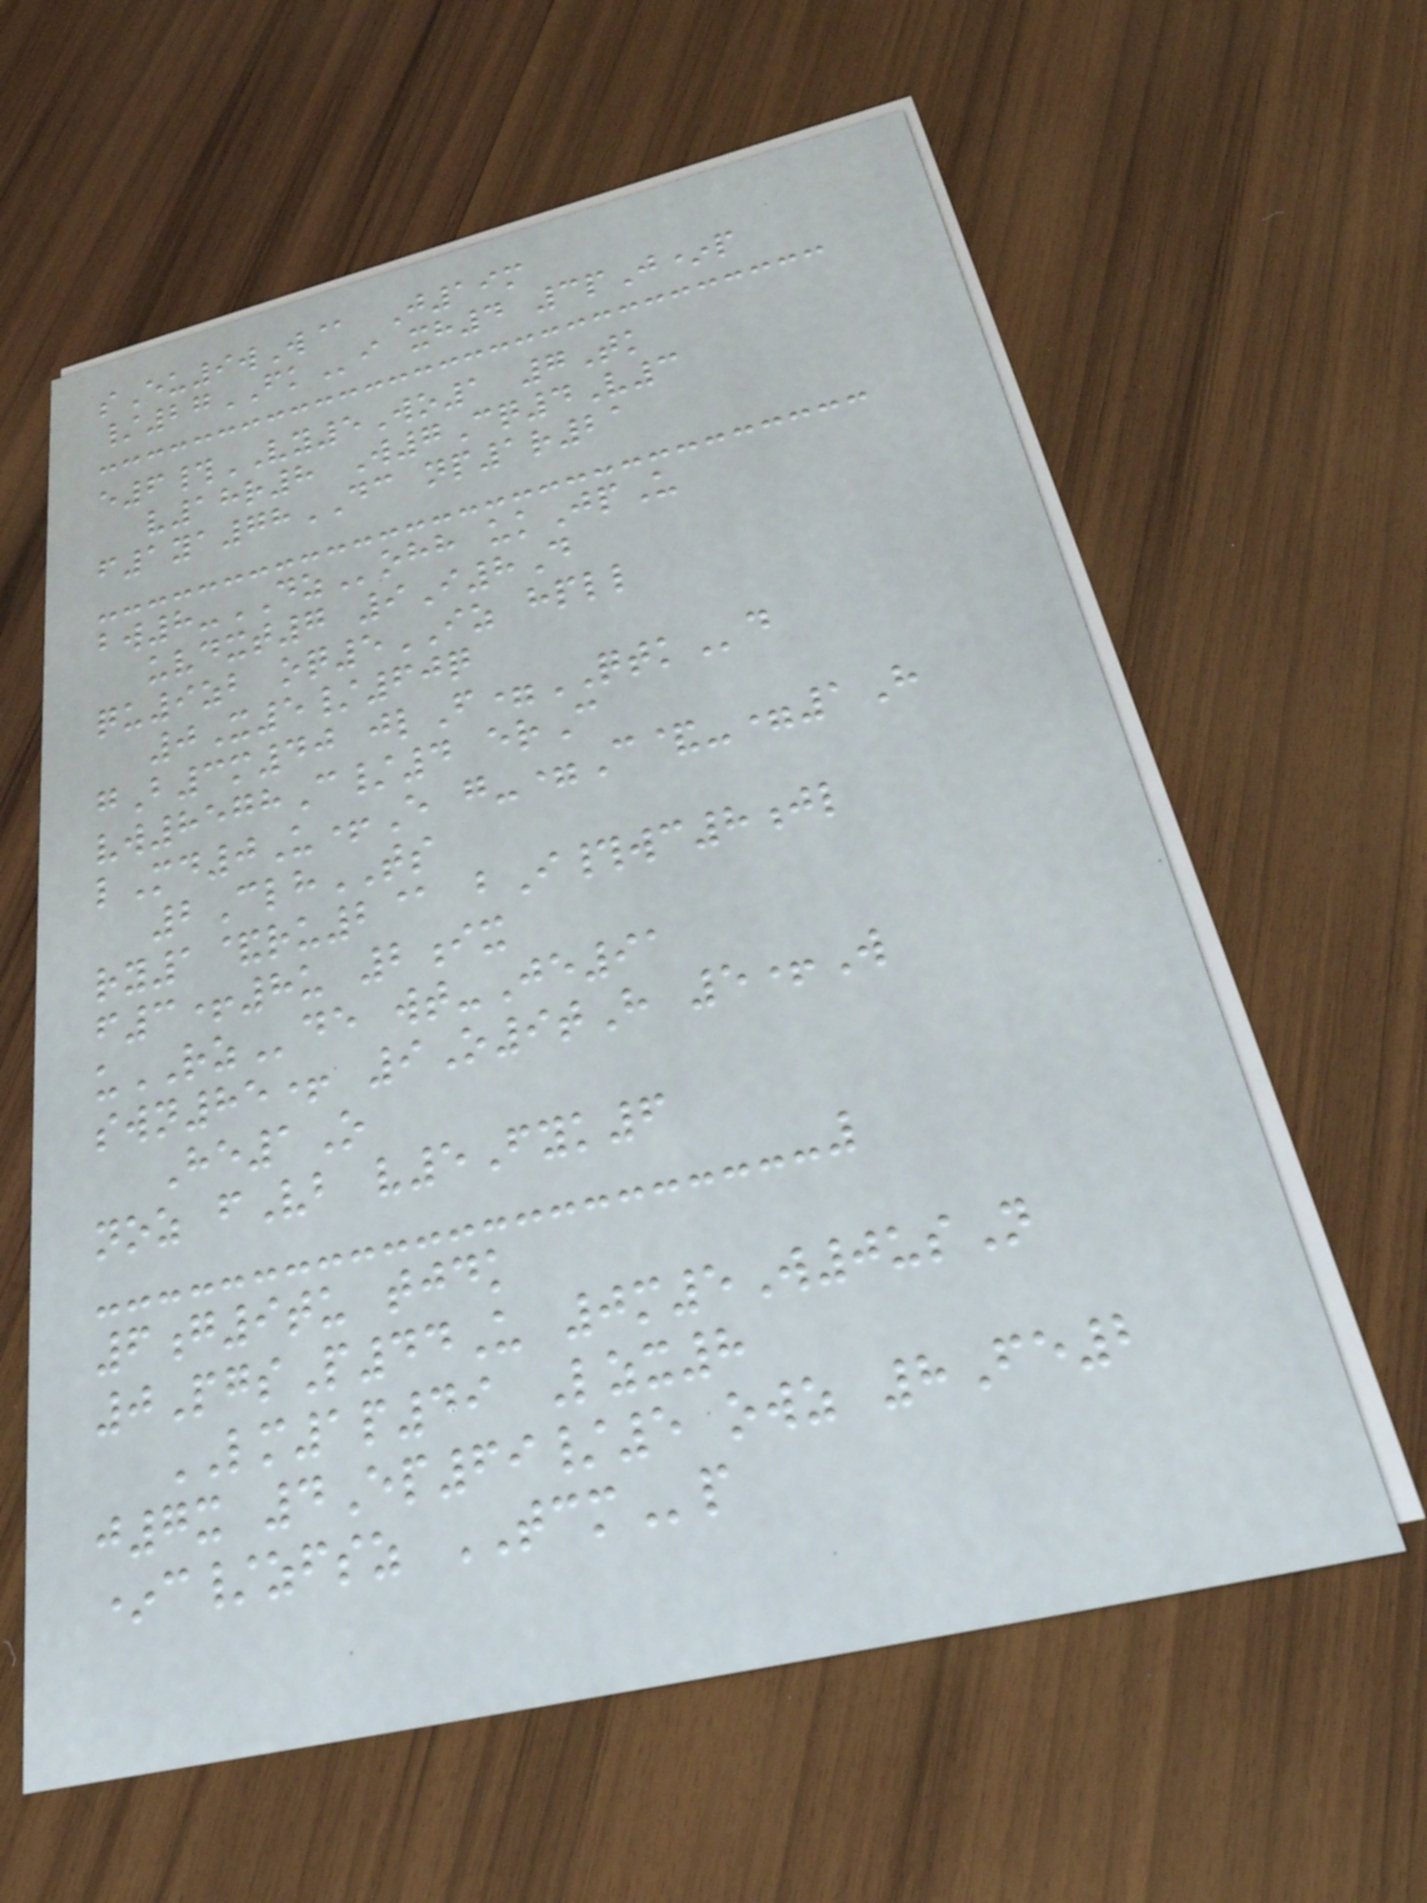sEu9wW@ J19m
/27FKi xh4 3pJ*p
e6#VY5Wo1 7Tk
v18r8 W7Cq4V3
f1ya78DC np1r21
bw8-DZohh ukJpU
uvdxt7 9I8D
qu9zb oq5IZ hpll
0X5/60q
gB3m40 jlF=QTKd
vw8578C/4 erC
lMd0U+E g-=C&-=1H
2ClhTS
ry1&ru2@ bI#wc8jl
f3+8u 2ix
uRZde wt-Je91
swn85+ 9O9tH 5+W
He1O
noz fVb v5Fyk6
6g9tu tjdk
0PgsP44U 0m5W0usN
LM1p49 Lzx8
j7x 4Ep69/5 owz 8Fe2
*c/zfsz TCMp
